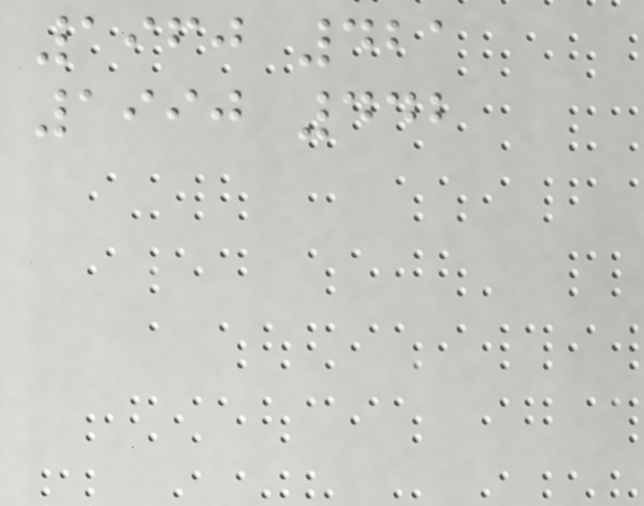1960 421
1990 442
